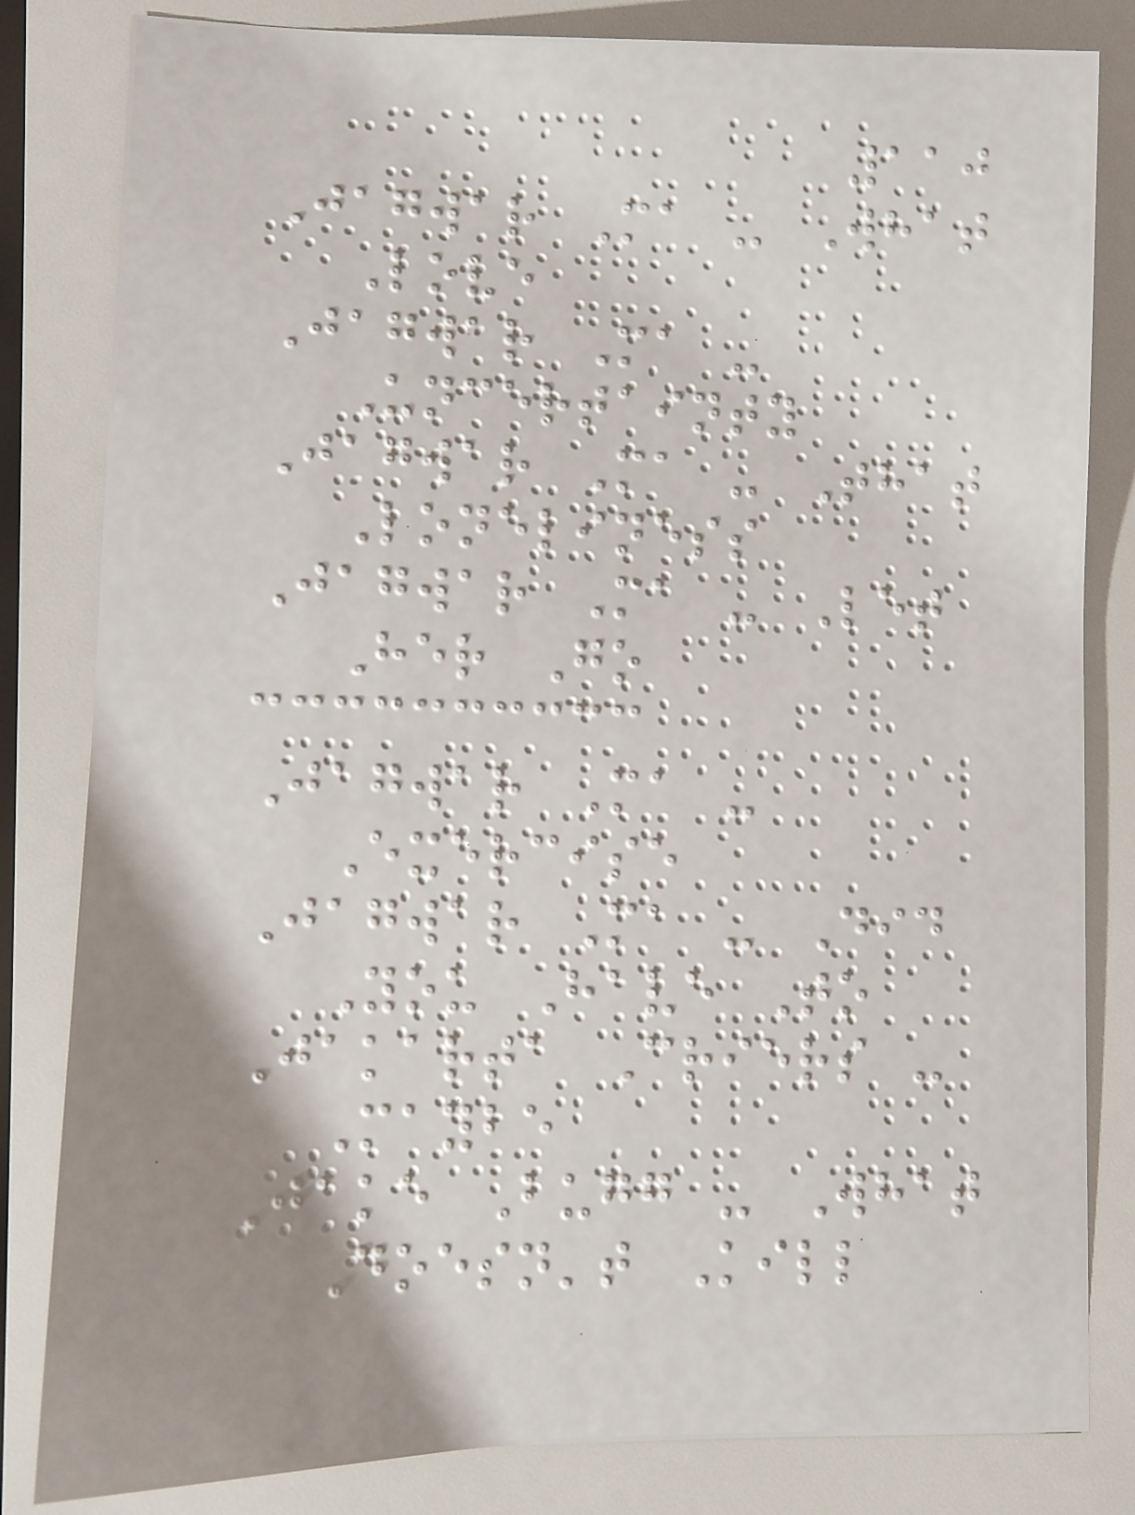110
Jagwar Ma - What
Love
Jagwar Ma -
Uncertainty
Jagwar Ma - That
Loneliness
Jagwar Ma - Let
Her Go
Jagwar Ma -
Exercise
Jagwar Ma - Did
You Have To
Jakarta Criers -
Maybe
Jake Bugg - What
Doesn't Kill
